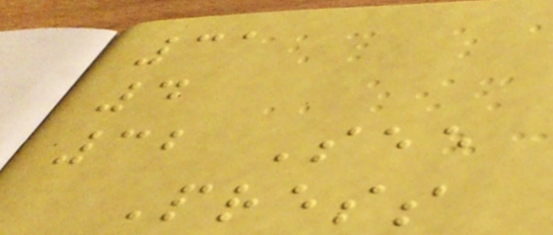31
4
32 See
Press
